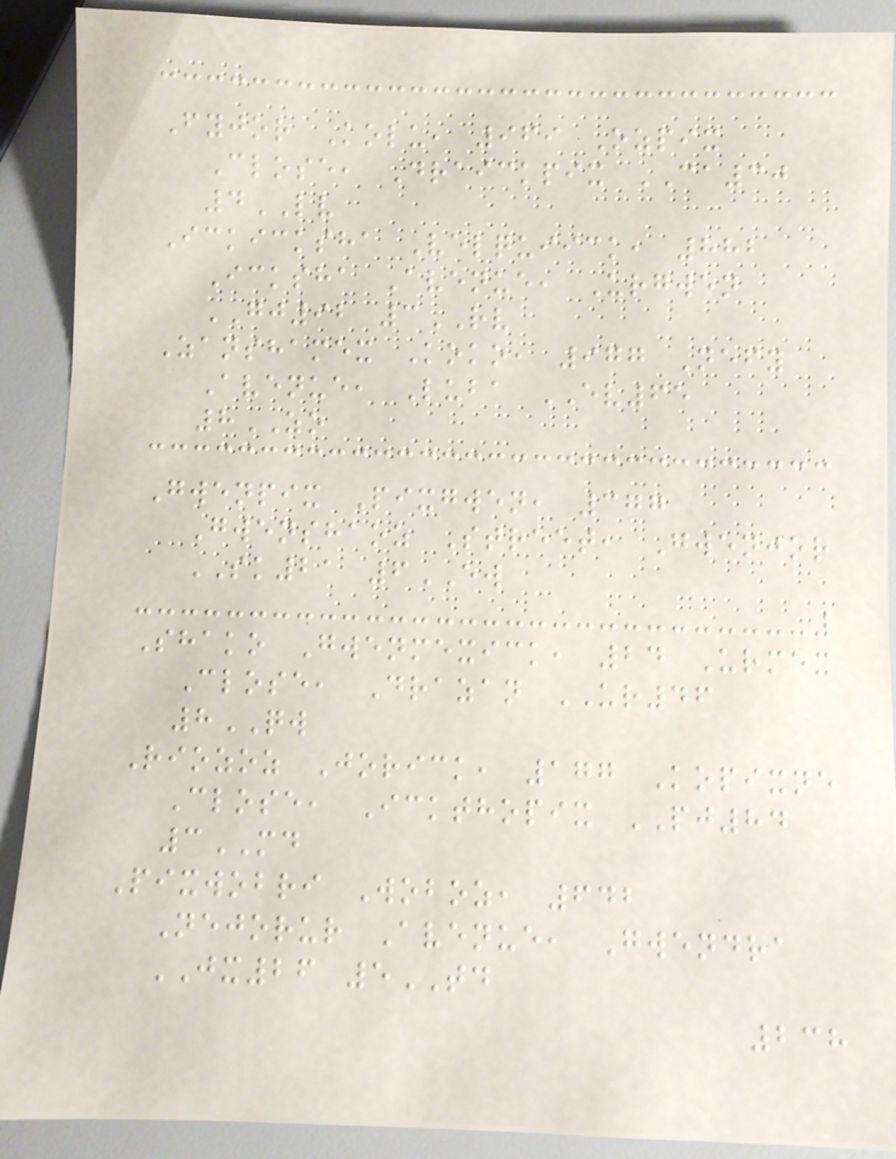Fyjor Kolu, 969 Ozpix
Close, Draickpix CA30
4LV
Ickicksha Velquiick, 882
Icksha Avenue, Urgwen
GJ92 3RV
Zanshamex Koko, 977 Nefy
Avenue, Luba EV65
8ZO
Gwenpix Pixgwen, 377
Gwenshaoz Street, Gwenjor
SK21 6EW
Shako Gwenmexick, 24 Urmex
Close, Drazan UR46
8QW
Riozoz Jorick, 177 Kopixne
Close, Ickthopix PJ84
3MD
Pixwobri Woboz, 642
Nejorur Avenue, Gwendra
JX26 5TD
238
